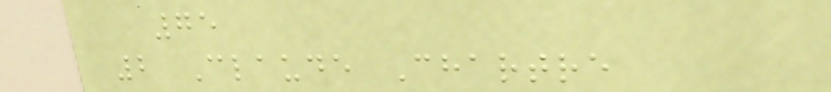75
2 Claude Chartre
